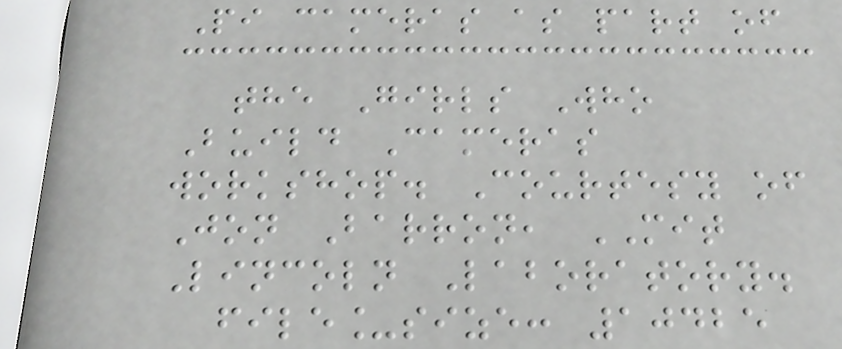Pi cameras as part of
the Girls Who
Build Cameras
workshop. Courtesy of
Jon Barron, MIT
Lincoln Laboratory.
file_size: 10425
